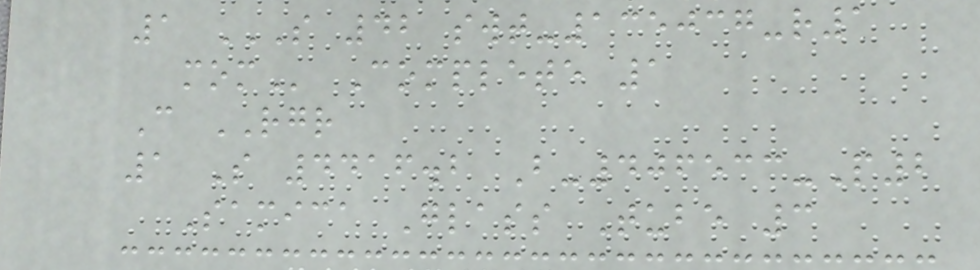1 S 42 SWT-135037-R1
MOM Complete 1
C RGR
1 S 4416.2 B-406533-P2
Samica Glass Tube 3
